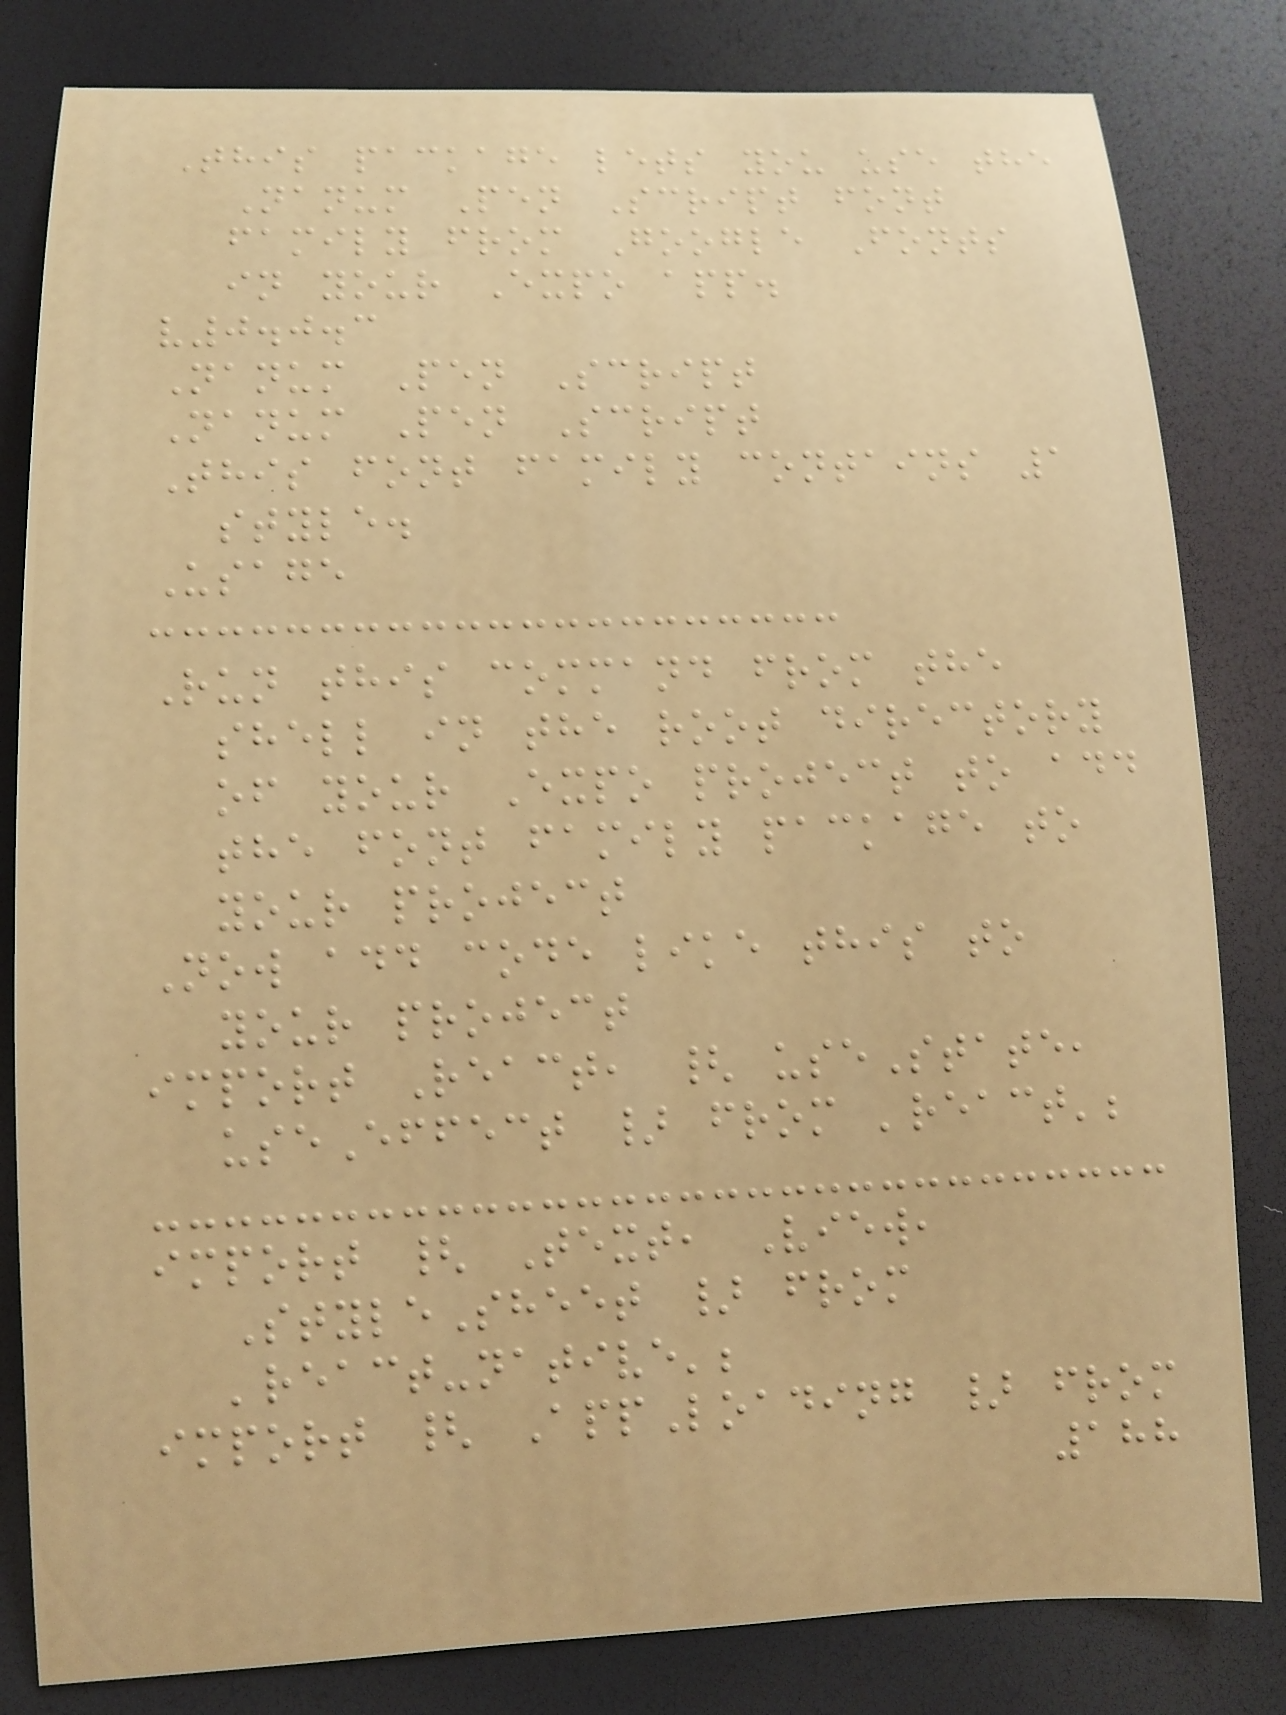This package lets you use the
Nanum Pen Script font
family from Google Fonts
in your Expo app.
v0.0.3
Nanum Pen Script
Nanum Pen Script
This font family contains 1
style.
Usage
Run this command from the
shell in the root directory
of your Expo project to add
the font family package to
your project
Now add code like this to
your project
import React, { useState,
useEffect } from 'react';
import { Text, View,
StyleSheet } from
'react-native';
import { AppLoading } from
188
